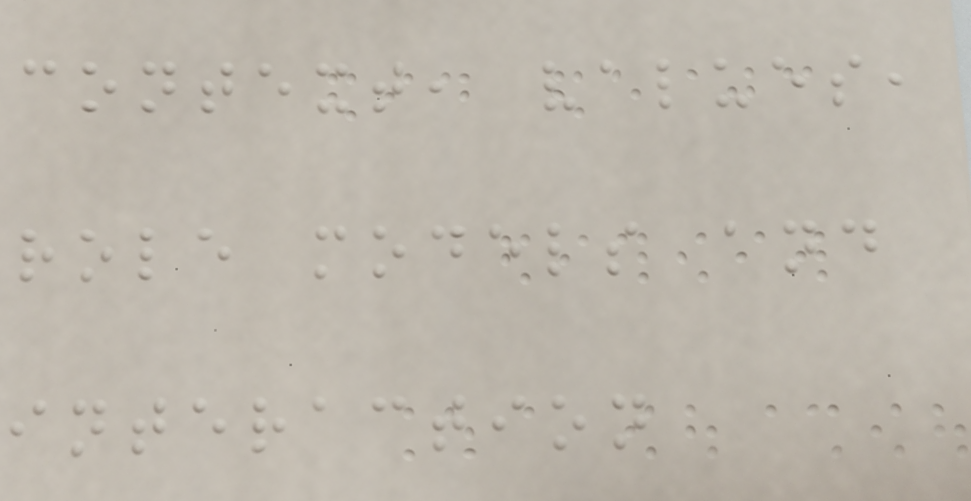context, values,
role models and
interaction
